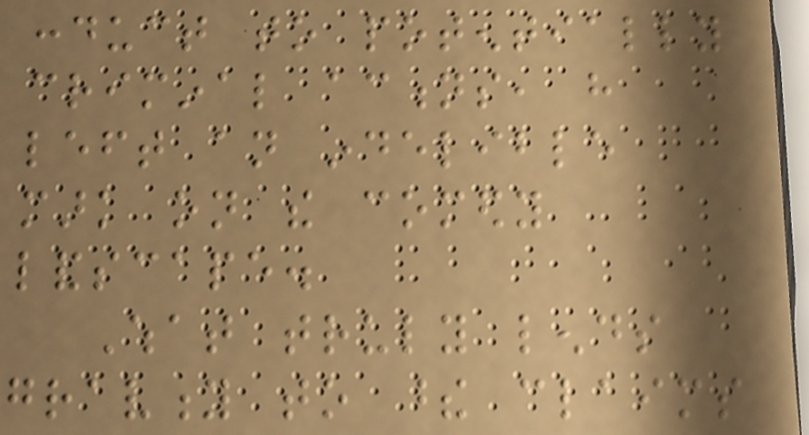conduct to potentially
criminal actions, have
left an indelible
mark on the comedy
landscape.
What truly lends
gravity to these claims
